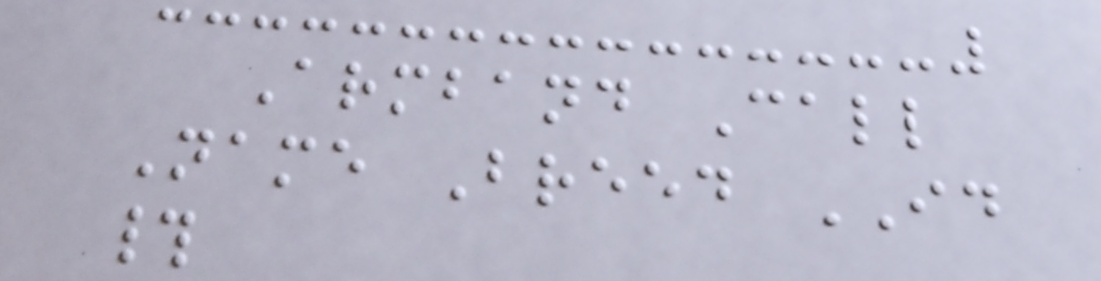Armband Call
Name Breed ID
#
